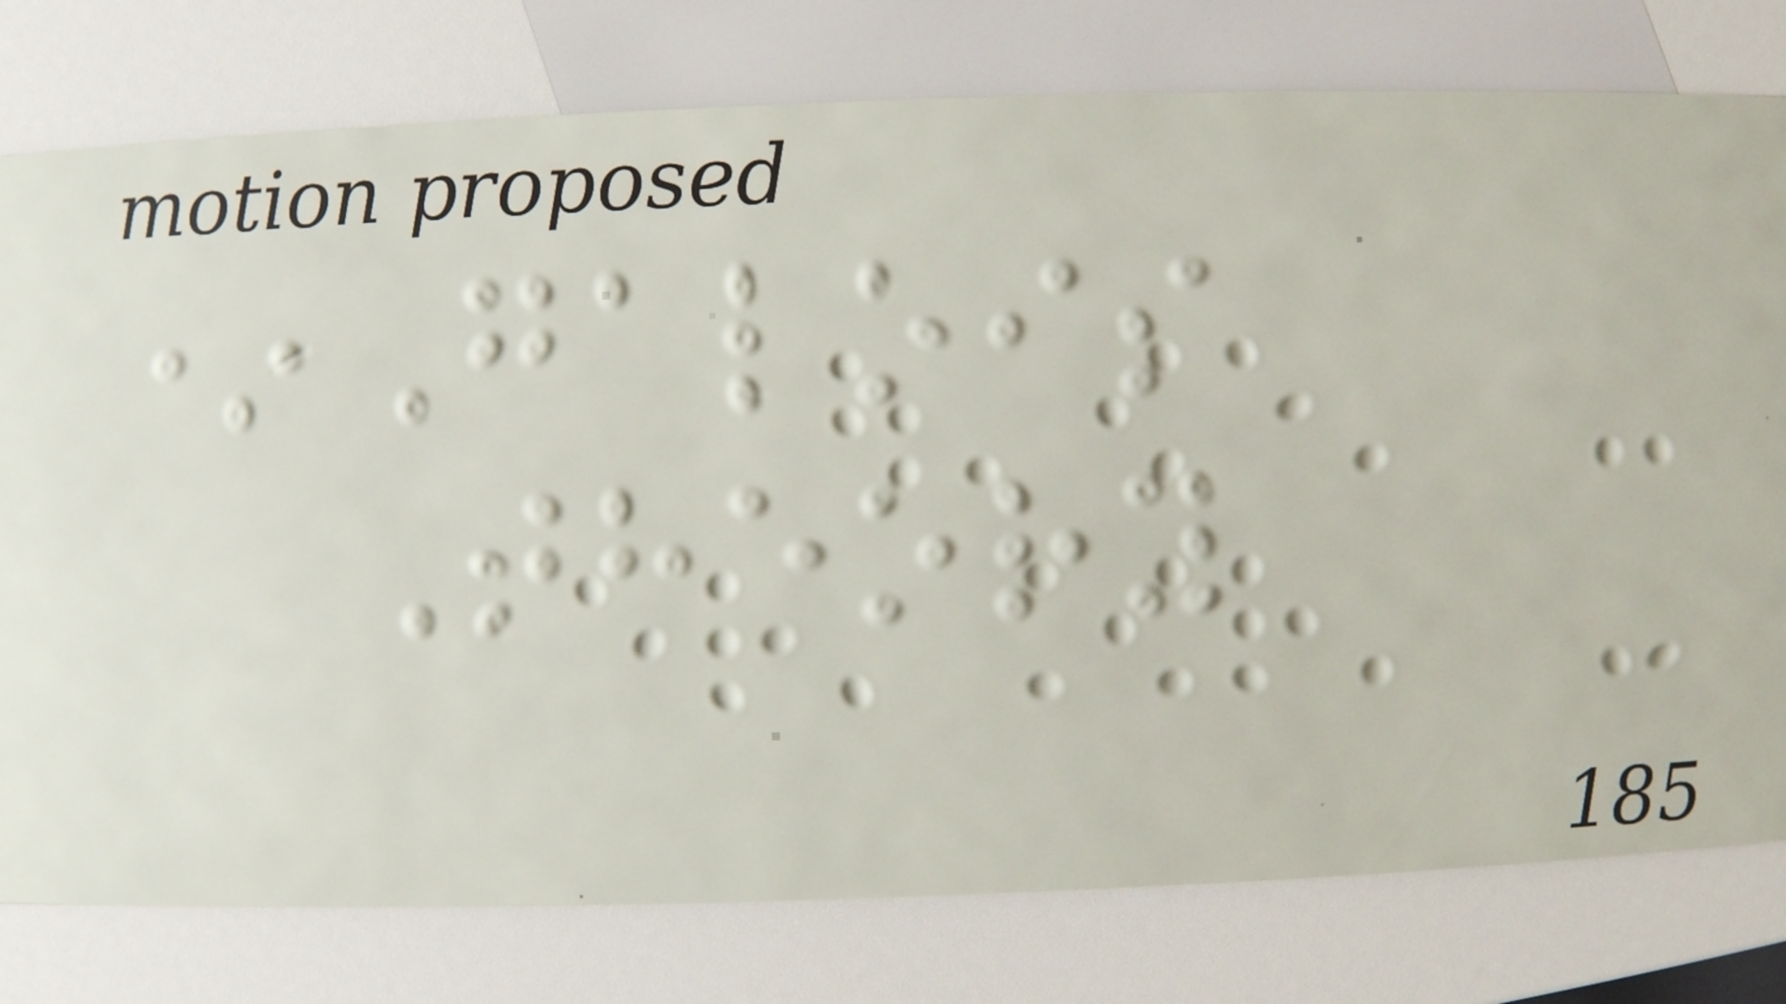*Galois
Theory
